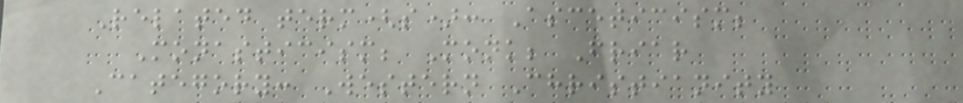Related term(s): Asceticism;
Monasticism; Monk; Friar
Category: Western Christianity
